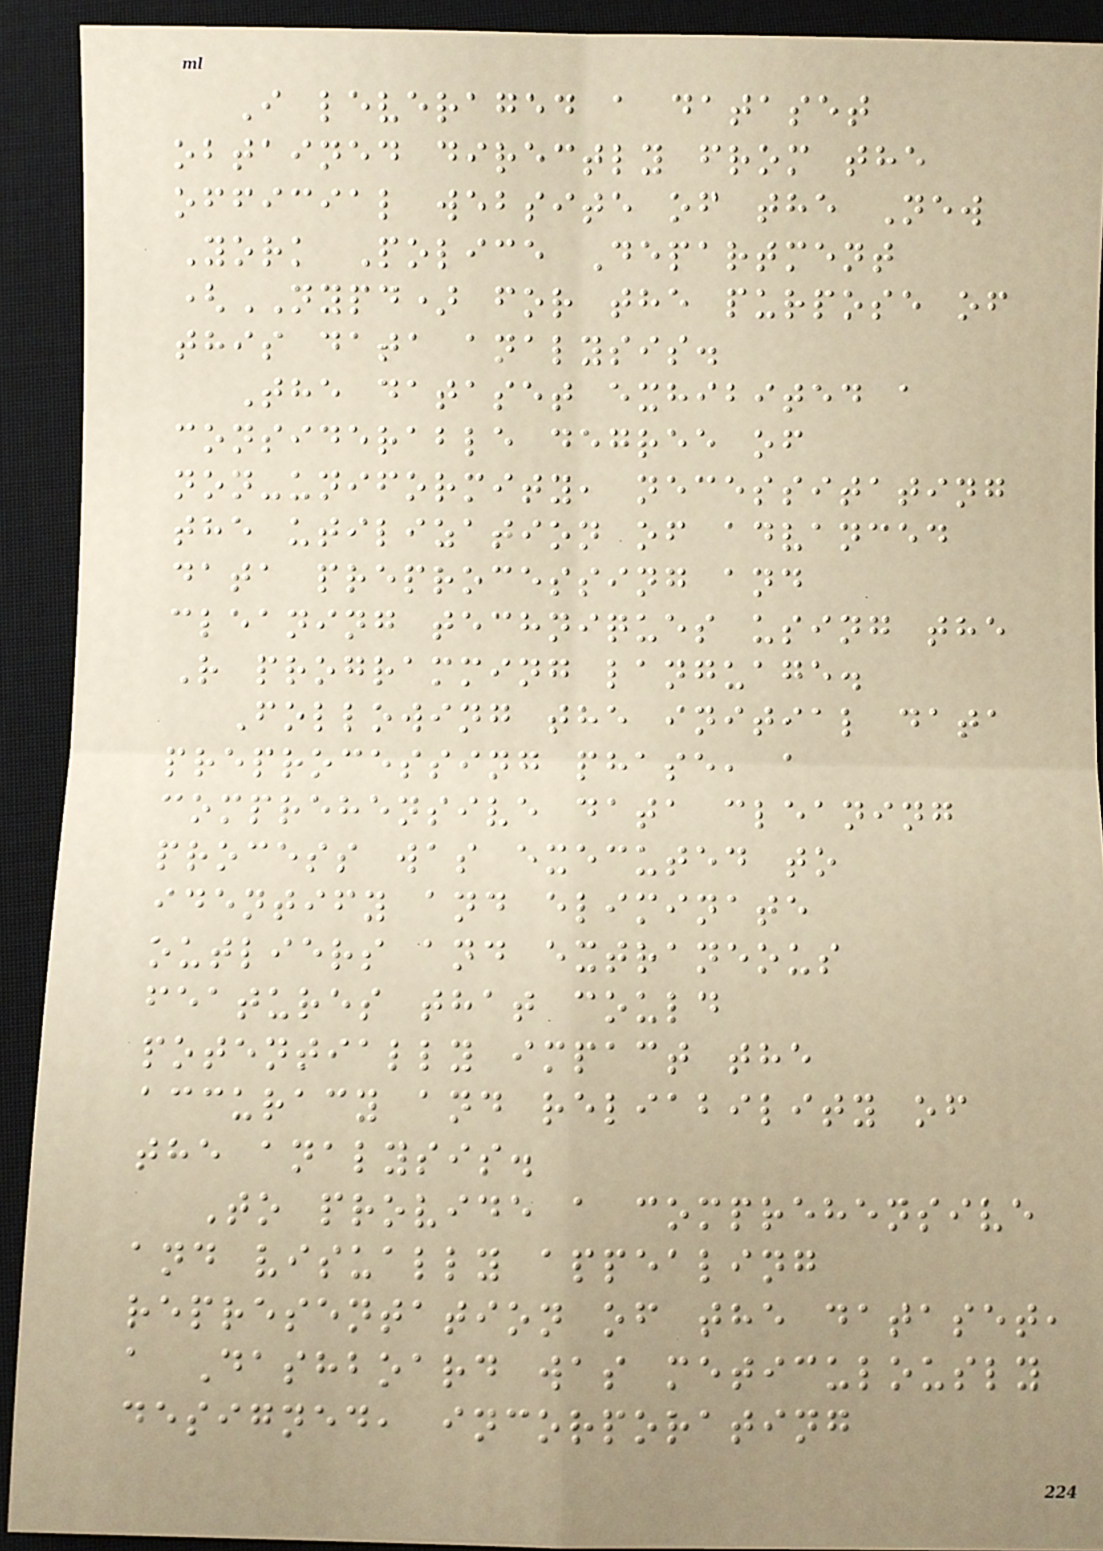I leveraged a dataset
obtained directly from the
official website of the New
York Police Department
(NYPD) for the purpose of
this data analysis.
The dataset exhibited a
considerable degree of
non-uniformity, necessitating
the utilization of advanced
data preprocessing and
cleaning techniques using the
R programming language.
Following the initial data
preprocessing phase, a
comprehensive data cleaning
process was executed to
identify and eliminate
outliers and extraneous
features that could
potentially impact the
accuracy and reliability of
the analysis.
To provide a comprehensive
and visually appealing
representation of the dataset,
a Dashboard was meticulously
designed, incorporating
